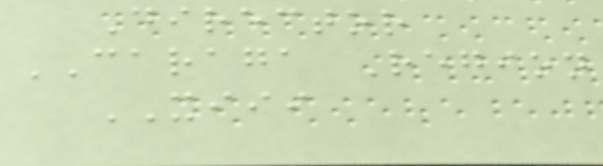Director
CARAGA Region
XIII
